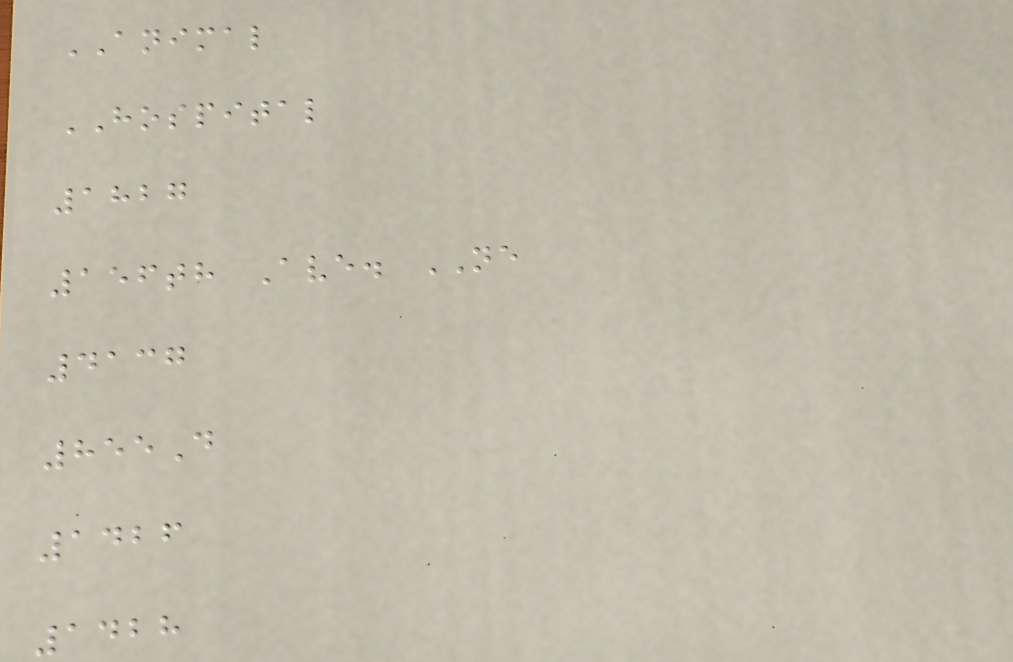ANIMAL
HOSPITAL
1827
156th Ave. NE
4137
855D
1426
1428
